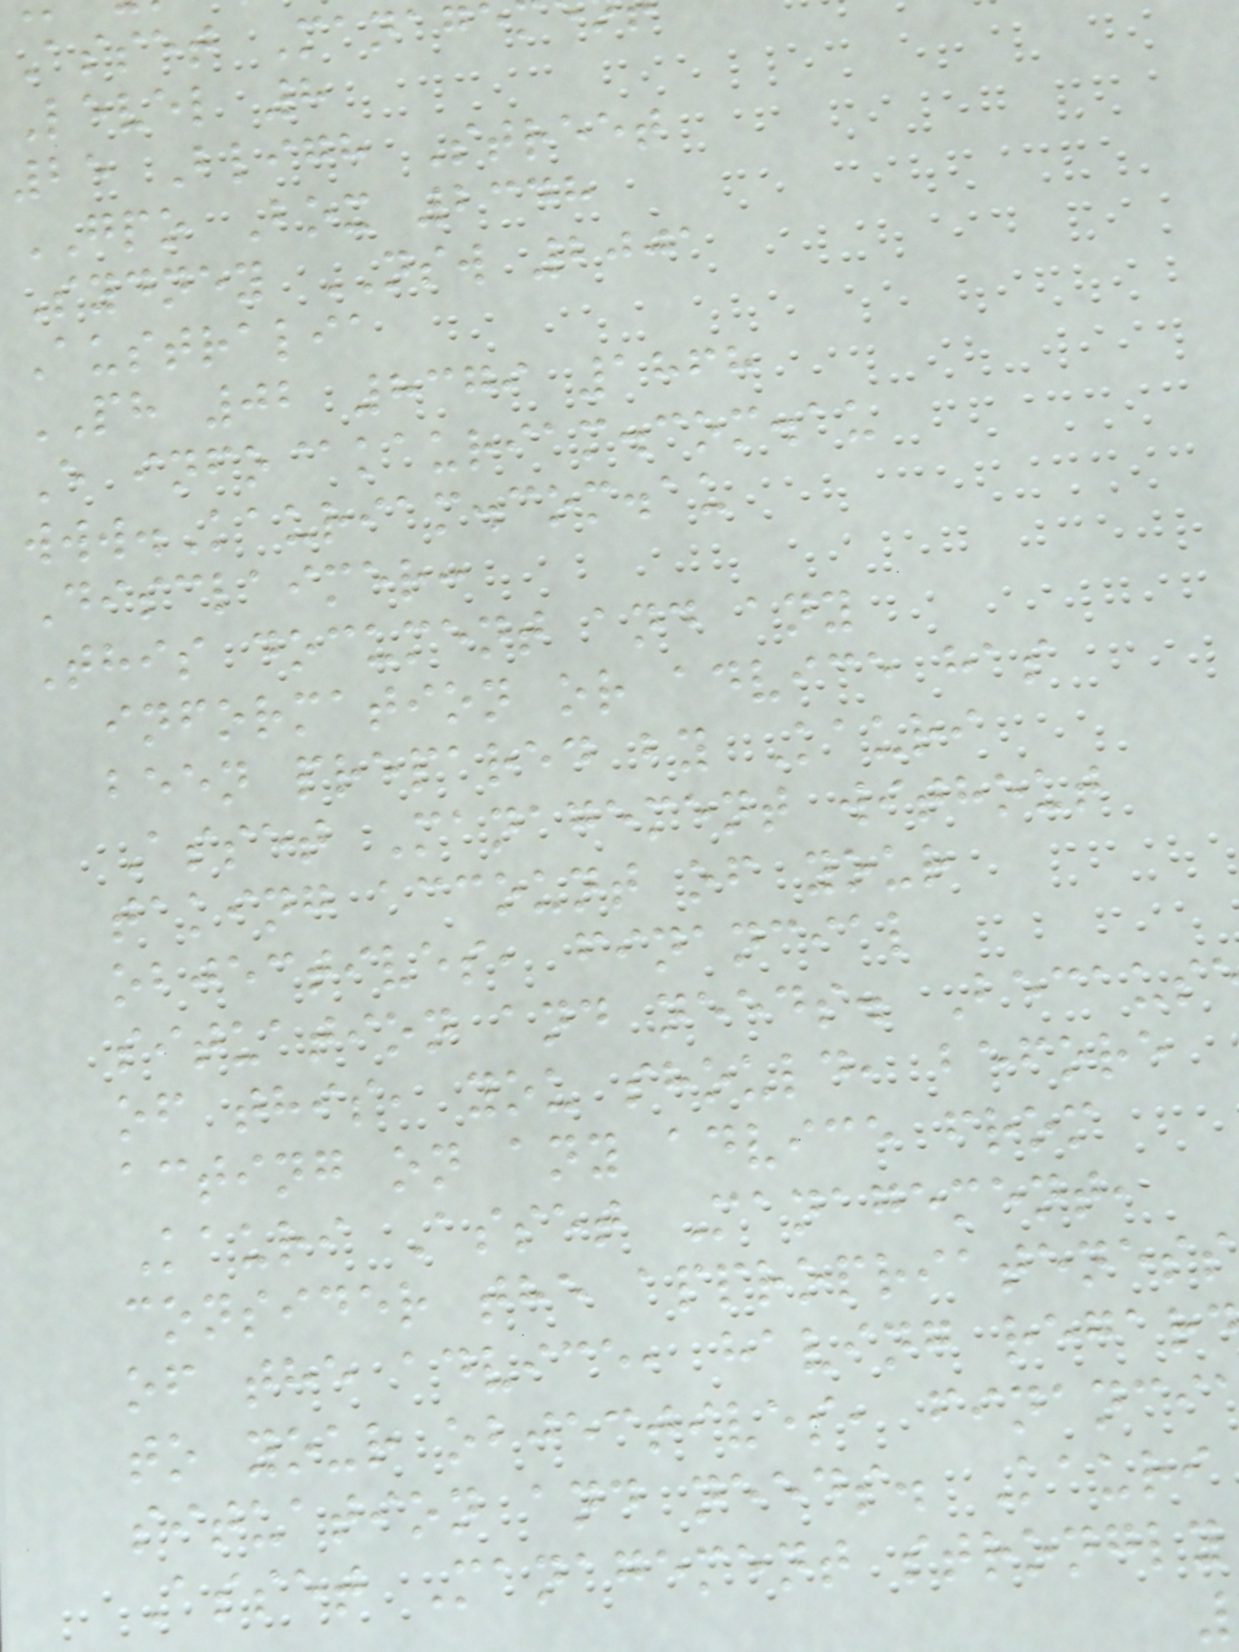Asset Manag
Level 8
25 Bligh Street
GPO Box 2348
Sydney NSW 2001
Australia
PH 02 8379 1868
E info@kauriam.com.au
www.Kauriam.com.au
Disclaimer:
This document and any
information or advice has
been prepared by Kauri
Asset Management without
taking account of your
objectives, financial
situation and needs. Becaus
of this, you should, before
acting on any advice from
Kauri Asset Management,
consider the appropriateness
of the advice, having regar
to your objectives, financi
situation and needs. Kauri
Asset Management strongly
